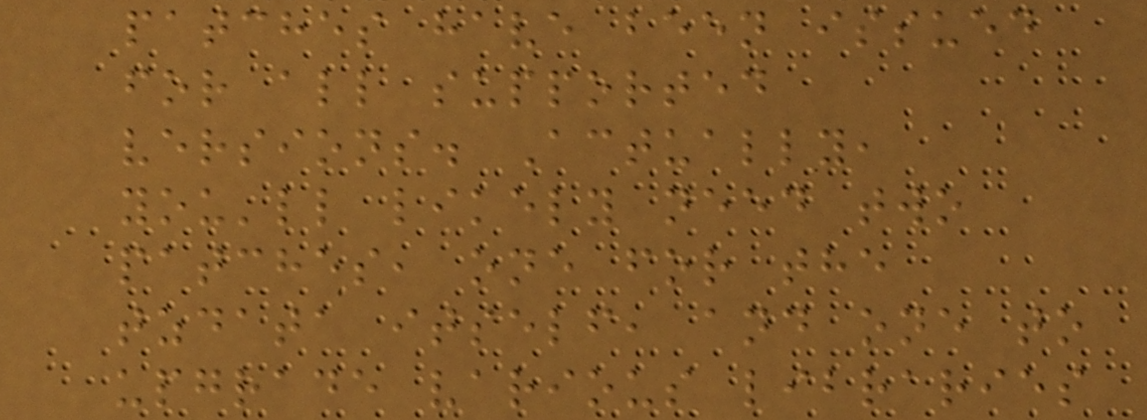patches have been issued
for all supported
versions. Actually,
you'll likely need two
patches, one for the
tzdata itself, and one to
upgrade various libraries
